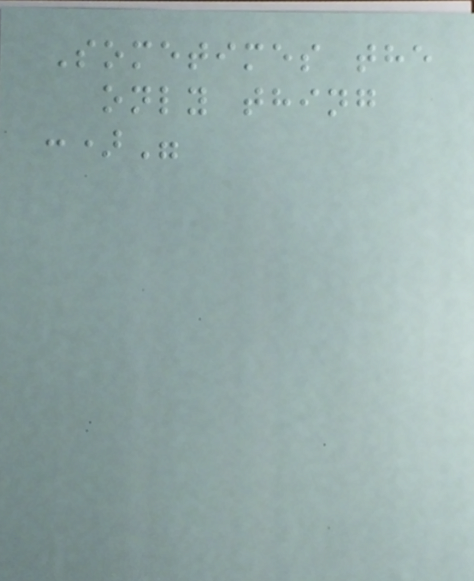Sometimes the
only thing
:)"
